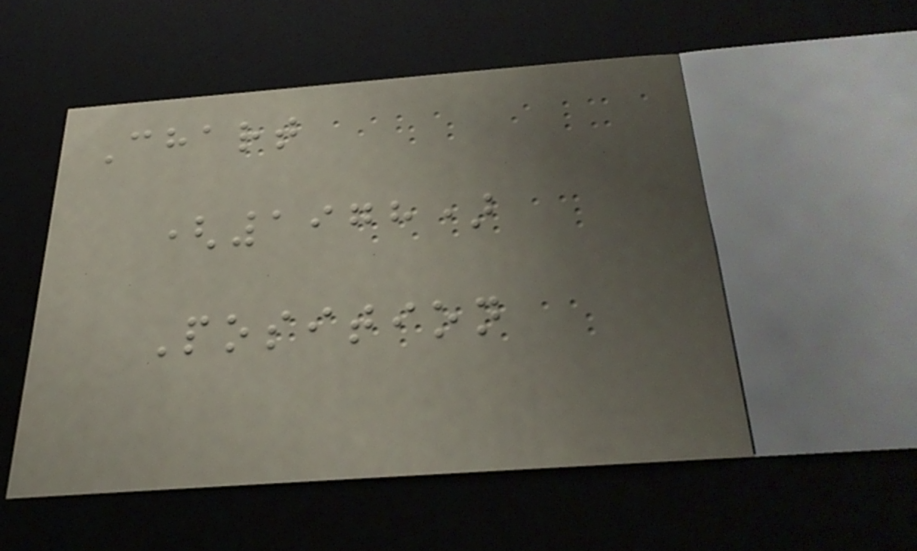Chart
(1978)
Position
